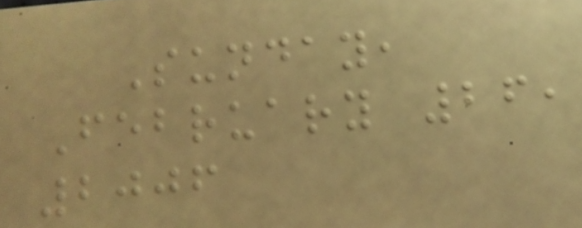Sunday,
February 26,
2006
